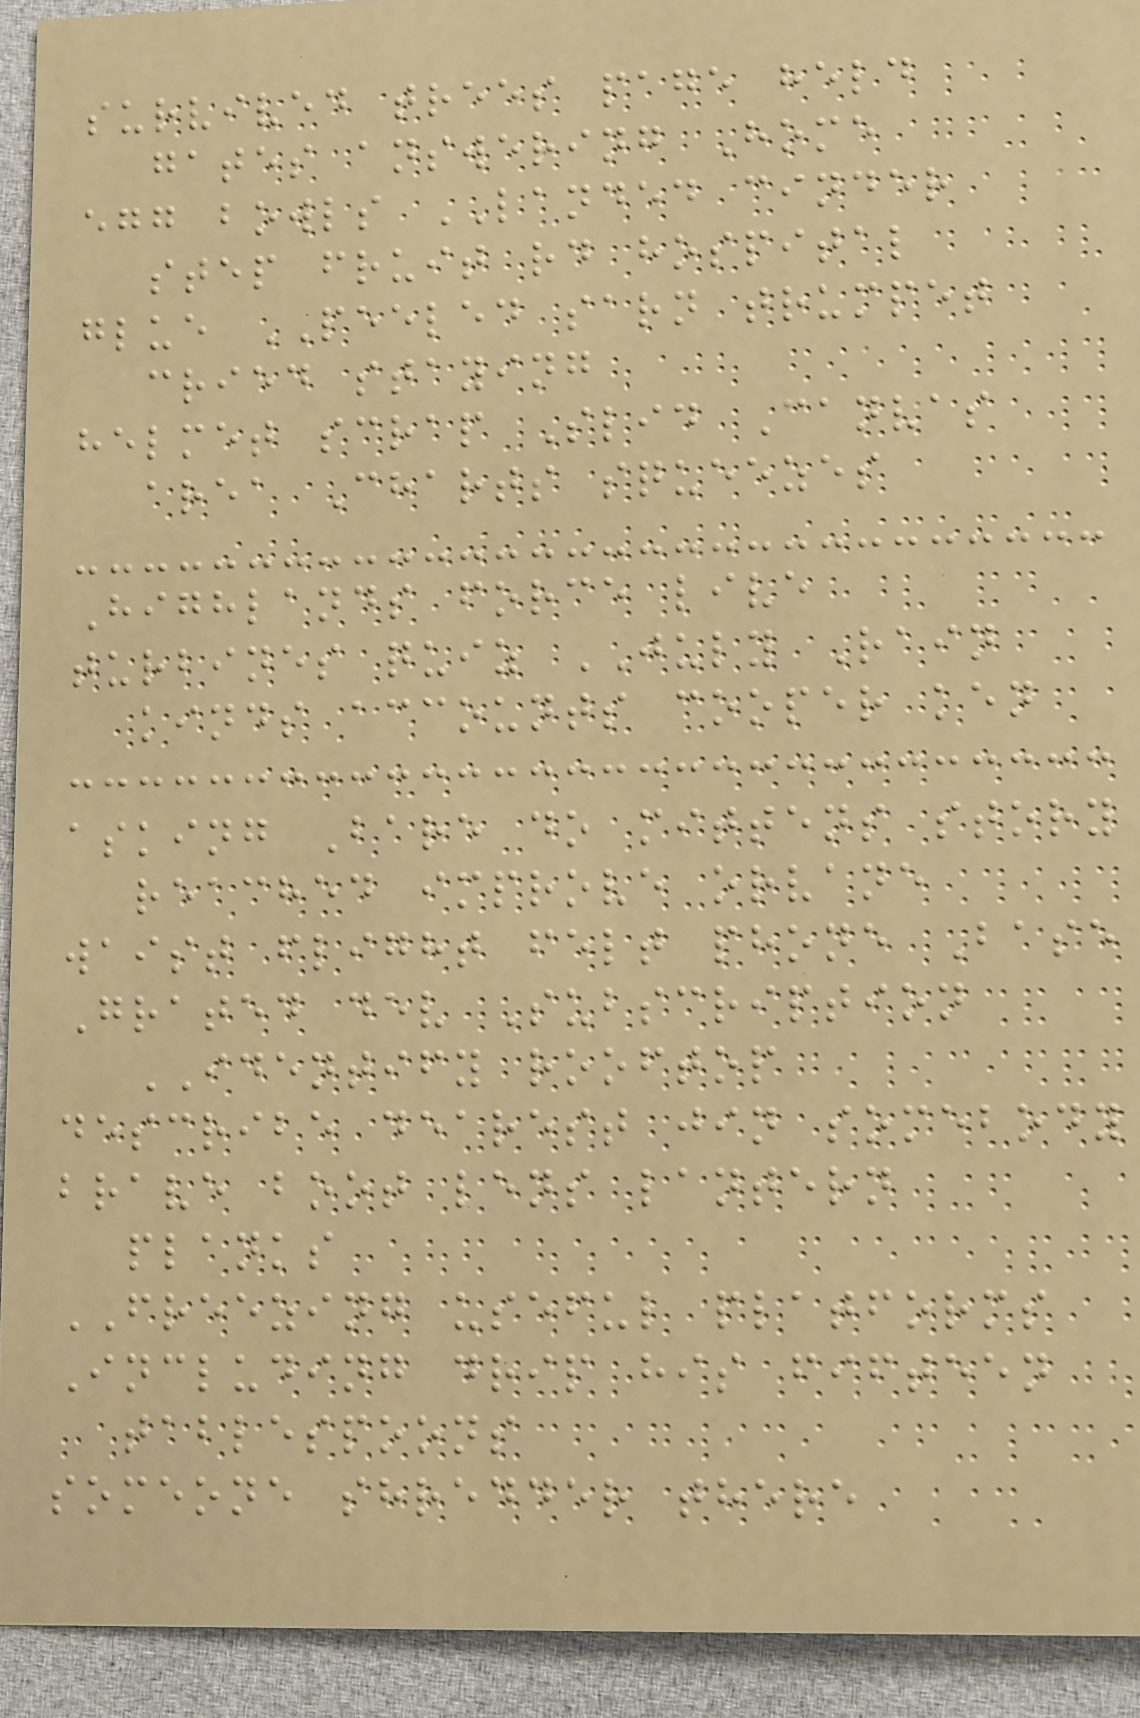survived trees page held
gates answering Home
egg bowls LANDED cinder
step fruit rd hospital
glue PEELED sarn trumpet
cried staying
helmet scrap Slid Canvas
area Charts squeezes
Highlands force live
turbines quiz JULY Rain
kinds accounts cooper ken
asking Bare do mittens story
reached improve orvane
waist flight felt phone Base
Grated dev Subscription
IDENTIFY rooftop
describe dearest jin somebody
brave boot lens lantern
planks
FREEZING useful platforms
Including drip his fifteen
tablespoons
someone shredder there
